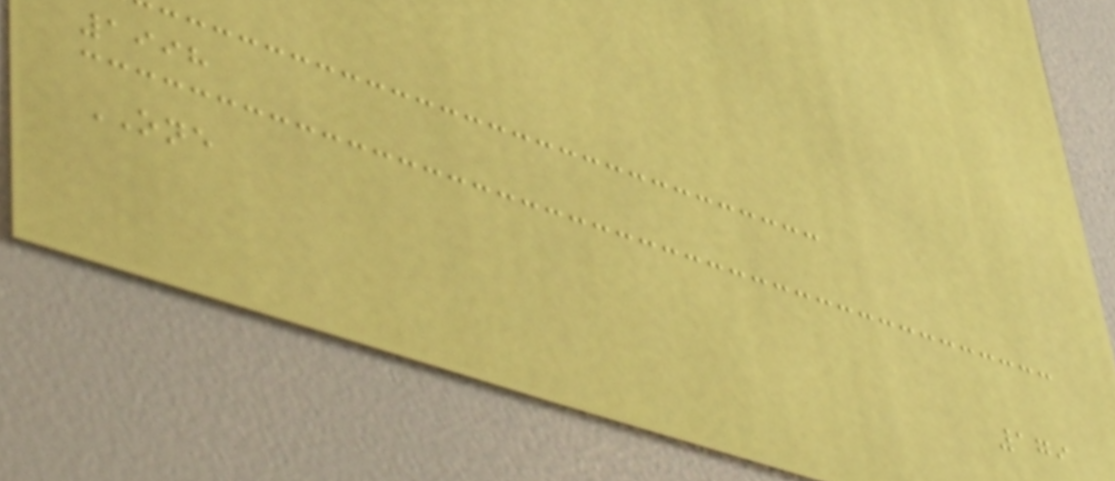1998
ONE
179
